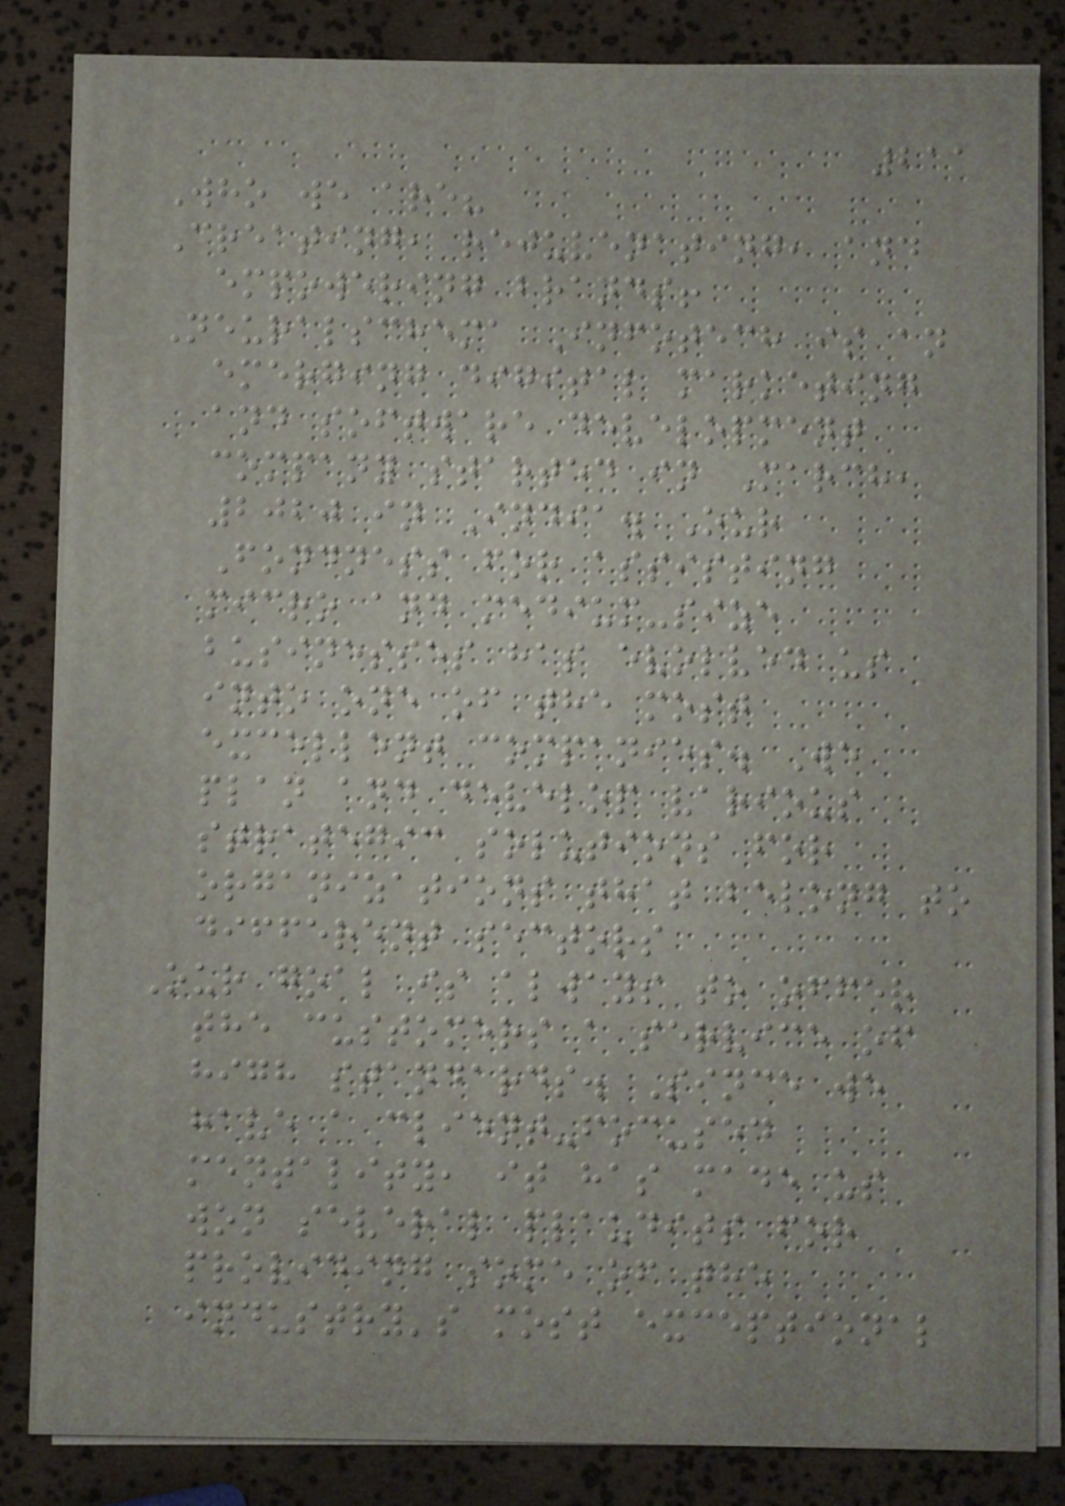211
Who we are?
Creating, rejuvenating, and
empowering brands!
Neuralschema Infotech is an
emerging digital marketing
and software development
company started in March,
2020 in India. Our
Fondness for assisting
micro and medium-size
businesses has evolved us
into one of the most
excellent companies. We
plan and develop various
strategic solutions for
organizations that belong to
different sectors
Our goal is always to offer
the customers a service of
high standards. Since we
have a client-focused
mentality, it has made us
won several plaudits for
providing some of the
industry's most exceptional
